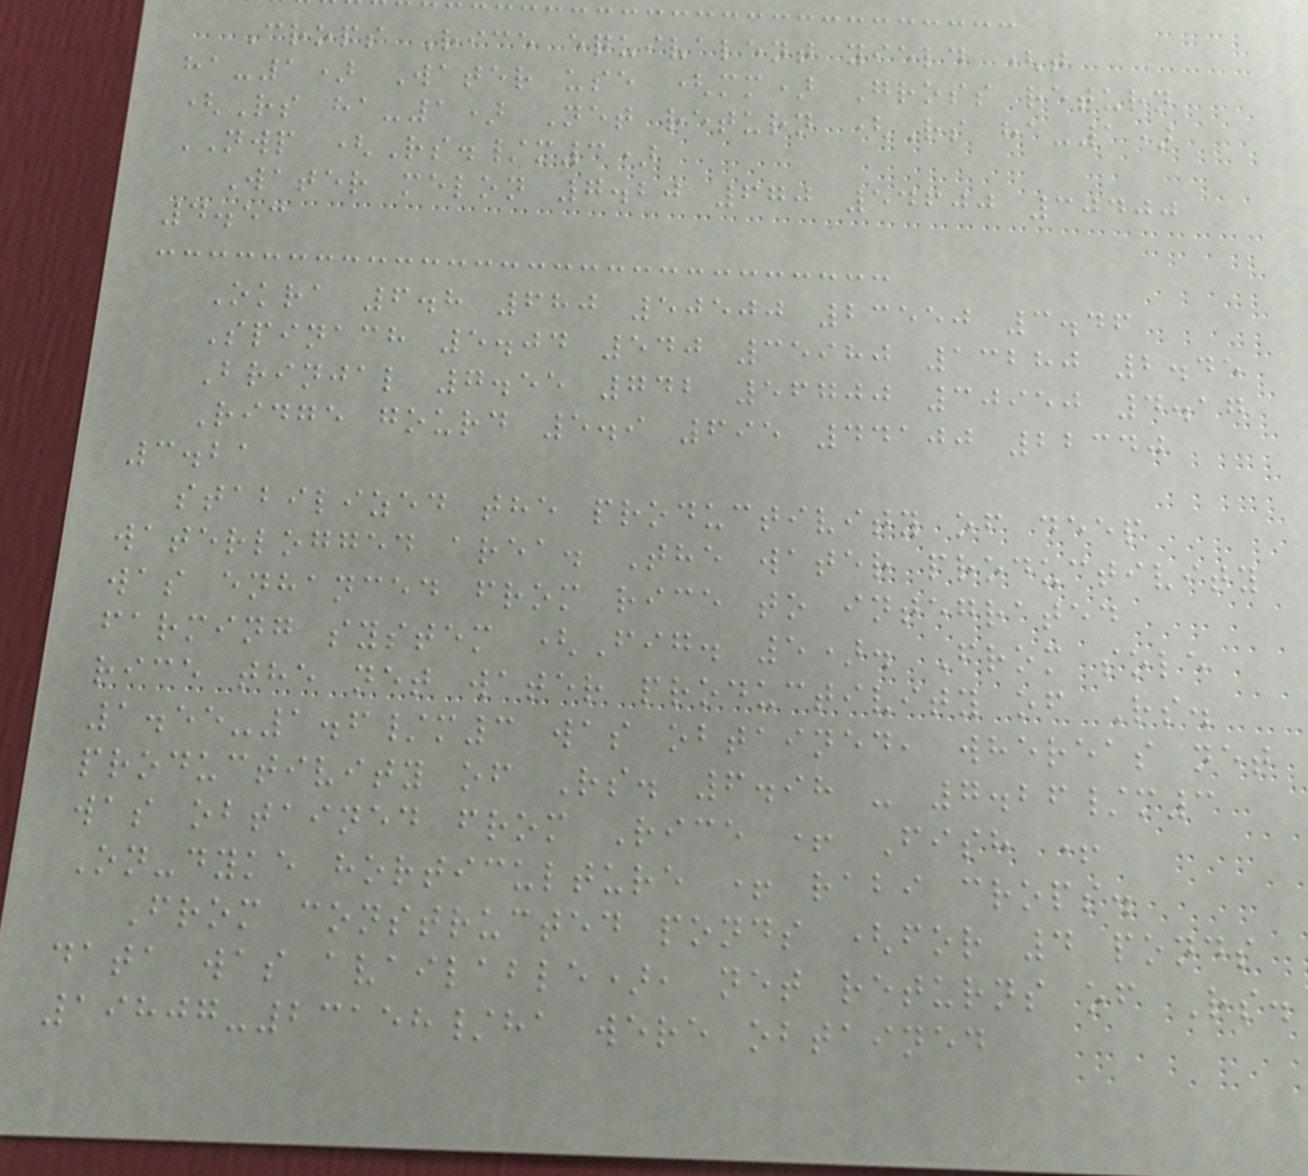Crops Rice equivalent yield (t
ha-1) Water use (mm) Gross return
(Rs ha-1) Net return (Rs ha-1)
NWP (Rs./m3)
Water melon 7.20 670 54600 30400
4.53
Okra 6.8 680 50500 23550 3.46
Spinach 5.04 540 35980 13280 2.45
Brinjal 7.55 742 56700 30950 4.17
Ridge gourd 5.9 695 44100 22340
3.21
stabilized the productivity of deep
waterlogged area. The water productivity
was enhanced from rice to integrated
farming system (Fig. 5). From sole
rice the net water productivity of Rs.
1.55-1.6/m3 was obtained, whereas net
productivity of Rs. 6.98 - 7.26/m3
was obtained from Rice + Fish +
On-dyke horticulture + rabi crops.
From constructed ponds (for 4 ponds
data was available), net returns of Rs.
19807-23158/ha were obtained
